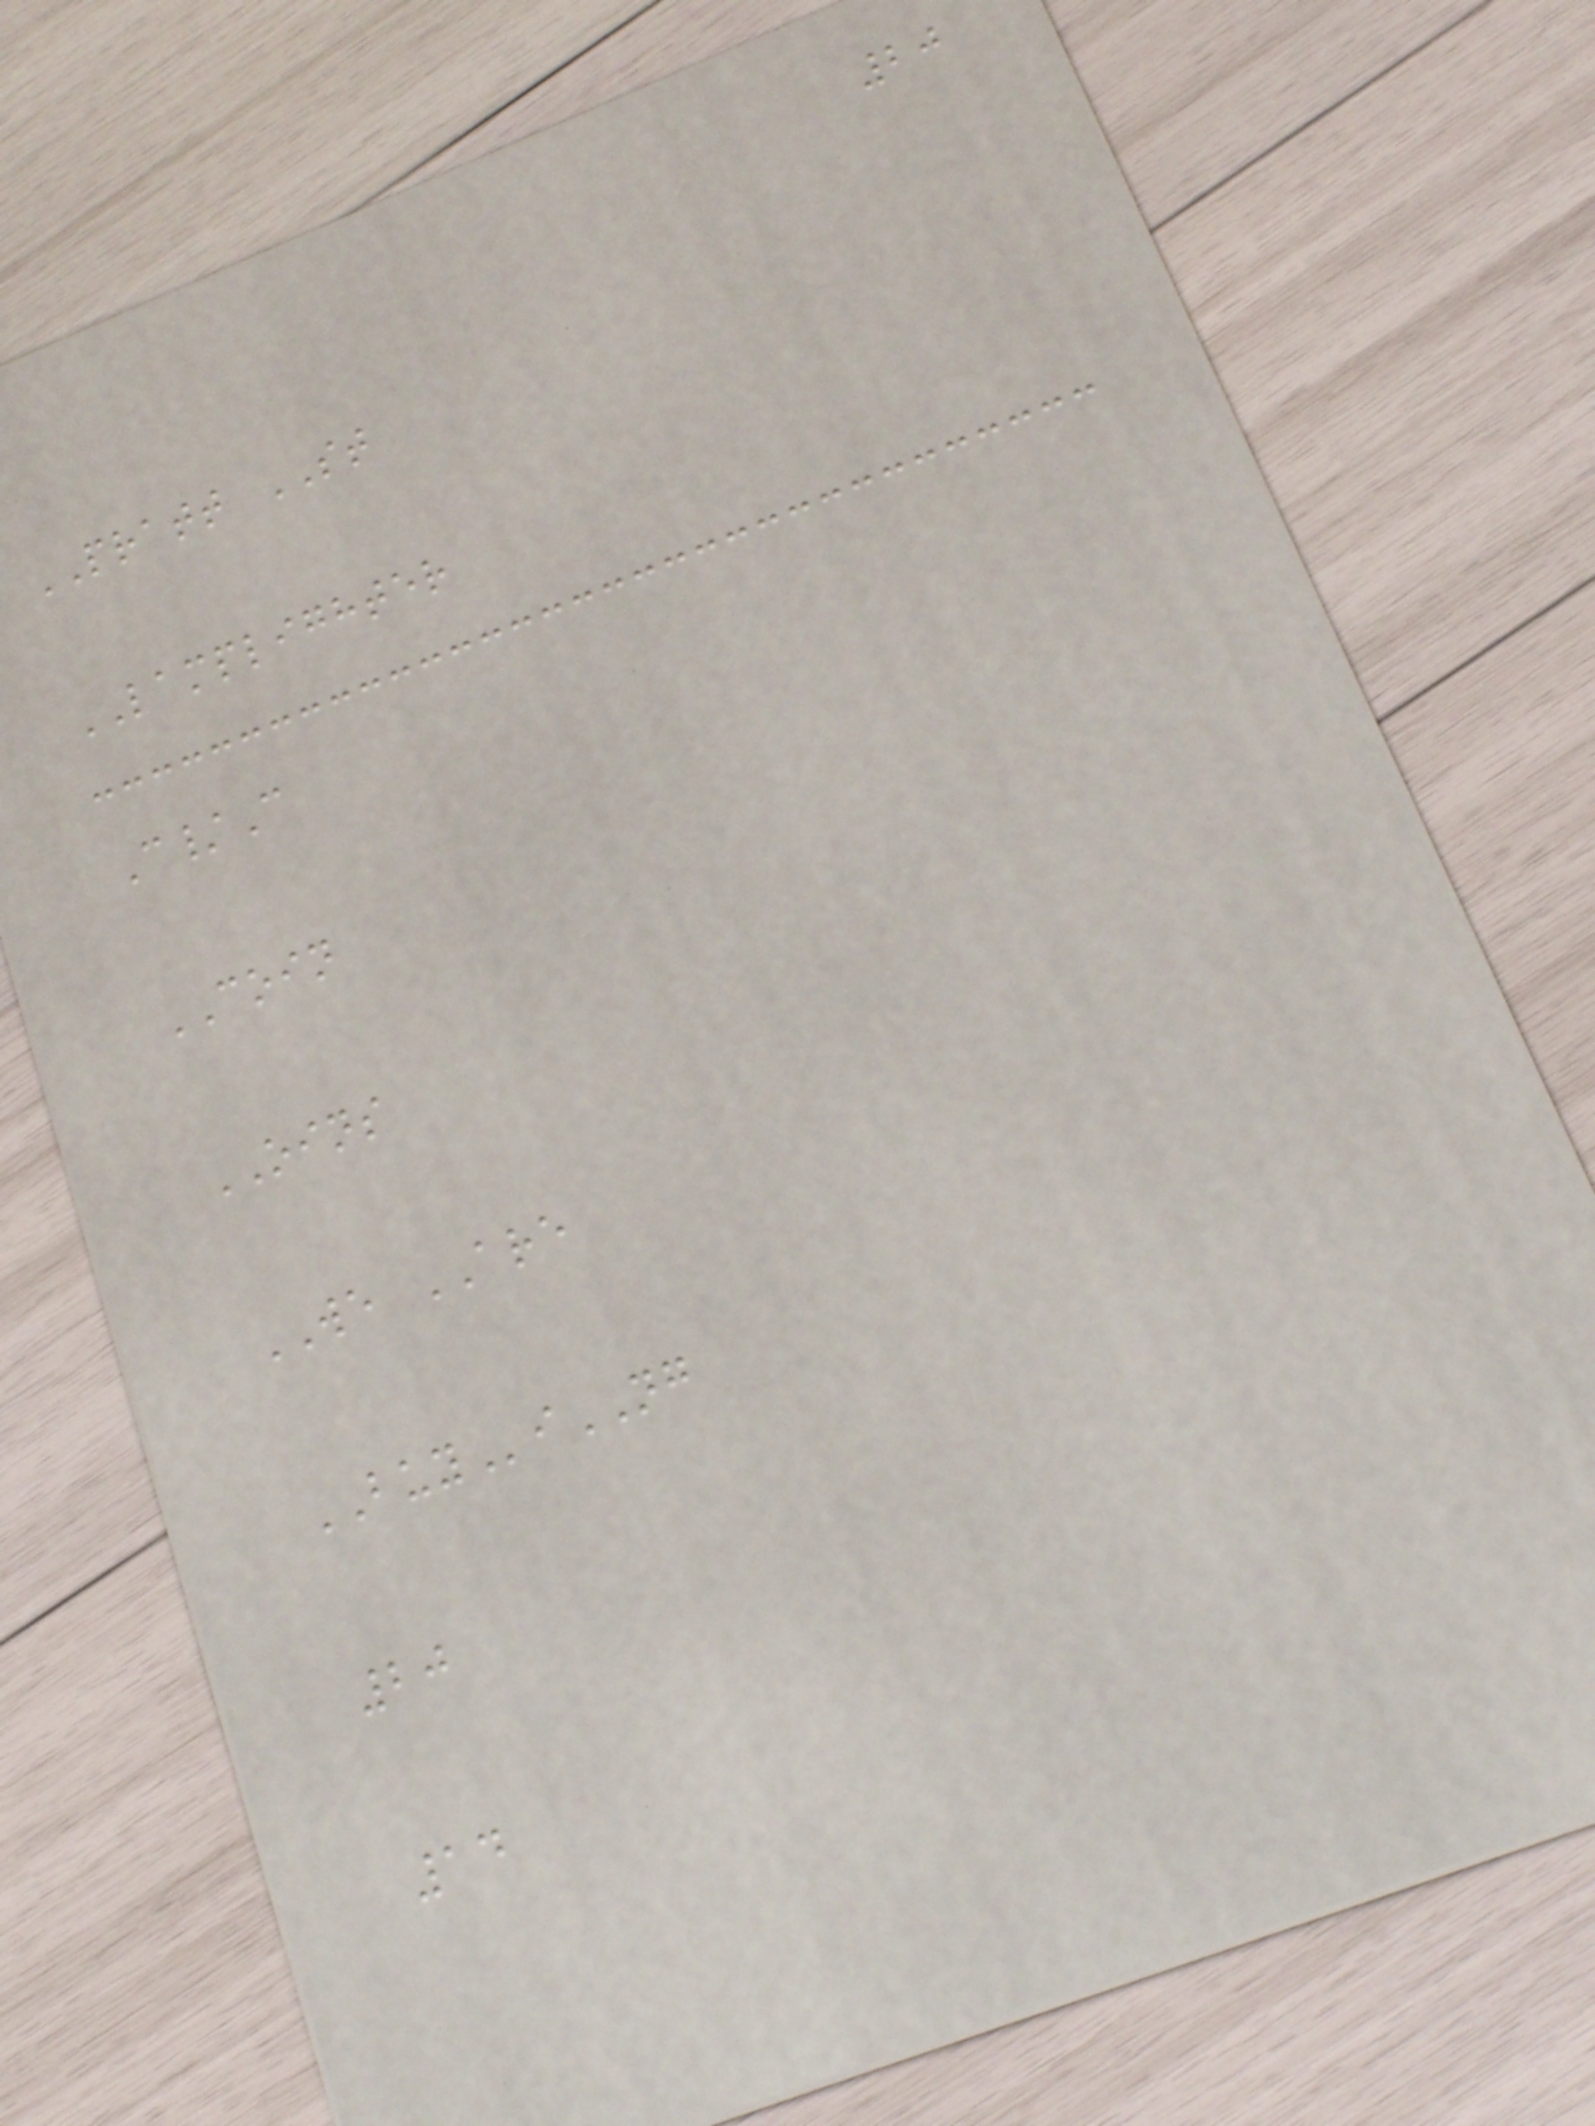20
PRATT ST
LAMPLIGHTER
C/C
COIN
OINS
WE ARE
BUYiNG
20
14
